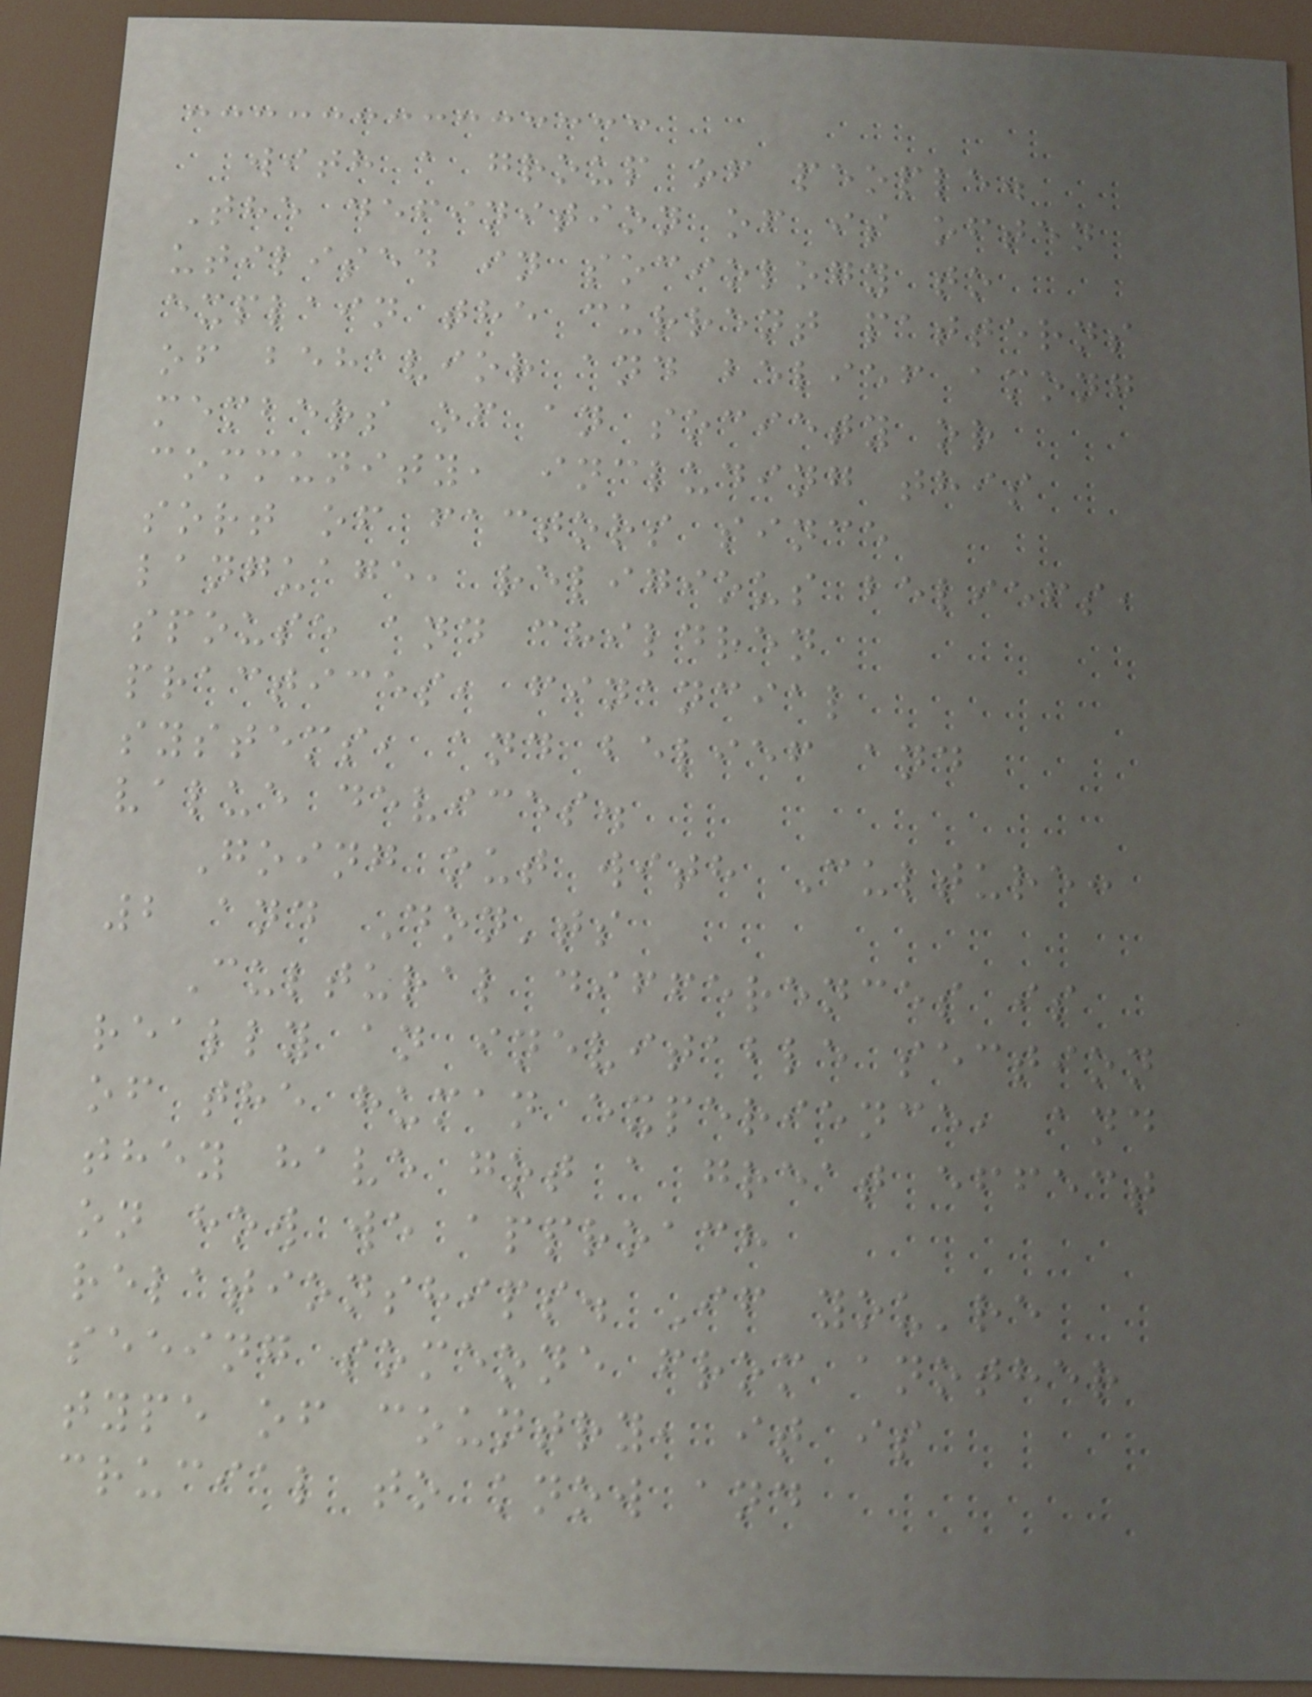with a group of people.
The definition of is often
utilised in sociology to
explain the current patterns
of behavior and belief among
members of an society or
community, including this
sort of factors since
language, religious beliefs,
spouse and children
practices, financial
systems, and belief and
value devices.
Going out with Culture:
2 and Don'ts
Cultural differences is
really an inevitable section
of the human experience, and
they have got a great effect
on how we approach
relationships. If you're
seeing someone from another
type of country, it is
crucial to know and
